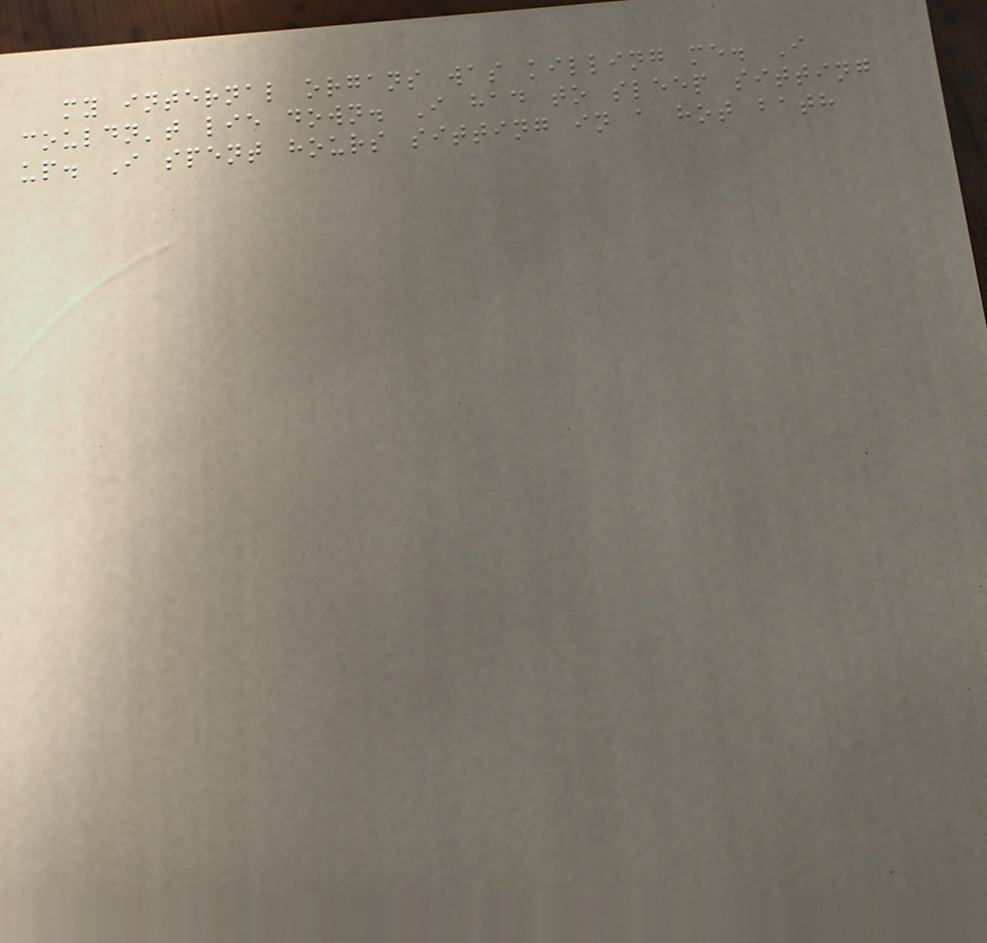my internal organs was killing me. I
couldn't lie down. I had to sleep sitting
up. I spent hours sitting in a hot bath
